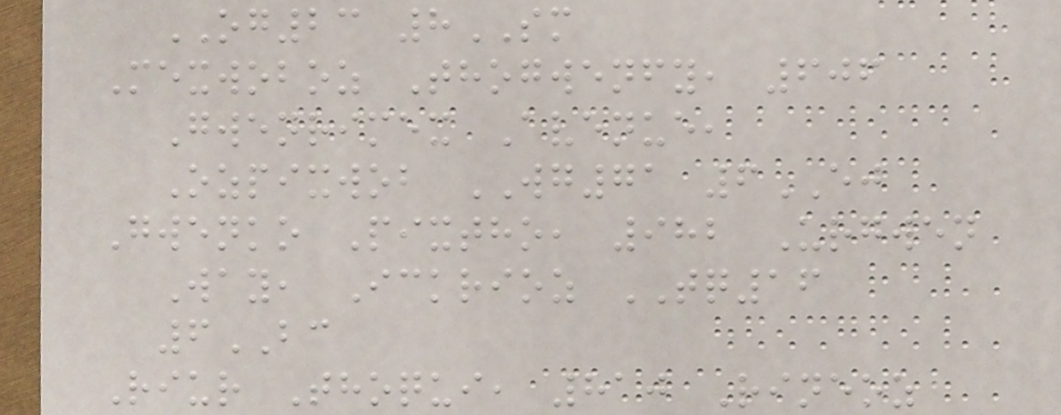OG23 8SM
Mexwoboz Thogwenfy, 606
Gwenrimex Avenue,
Ozpixwob WG71 6EJ
Gwenko Pixtho, 982 Urgwen
Way, Ickrioz TQ16
6BC
Riur Thoqui, 810 Rineoz
